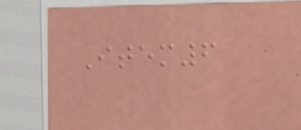Item6
